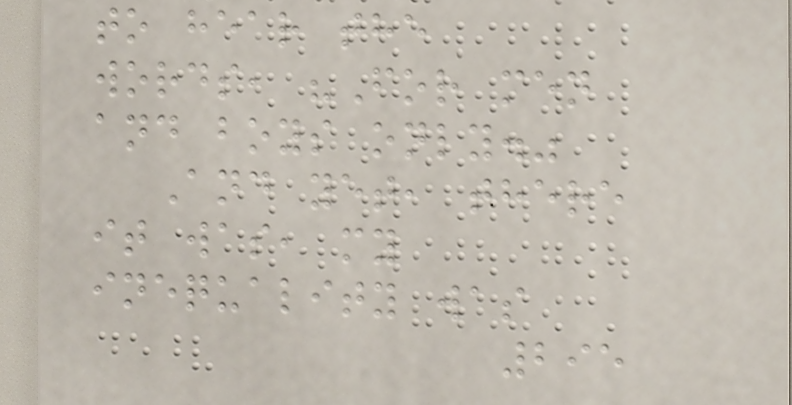to hear the
words, "For men
and boys only."
And yet, there
it was, my
inequality was
295
